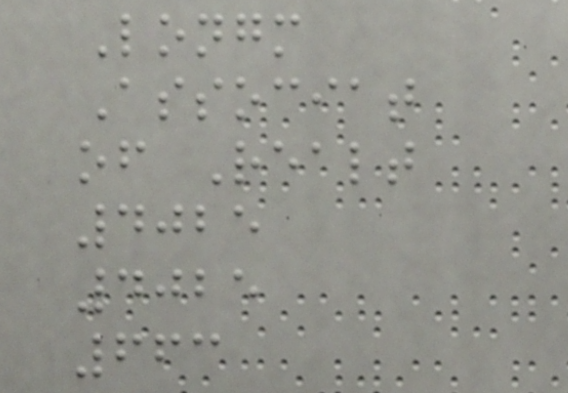Longm
Associat
of Realt
4025
4025
663
